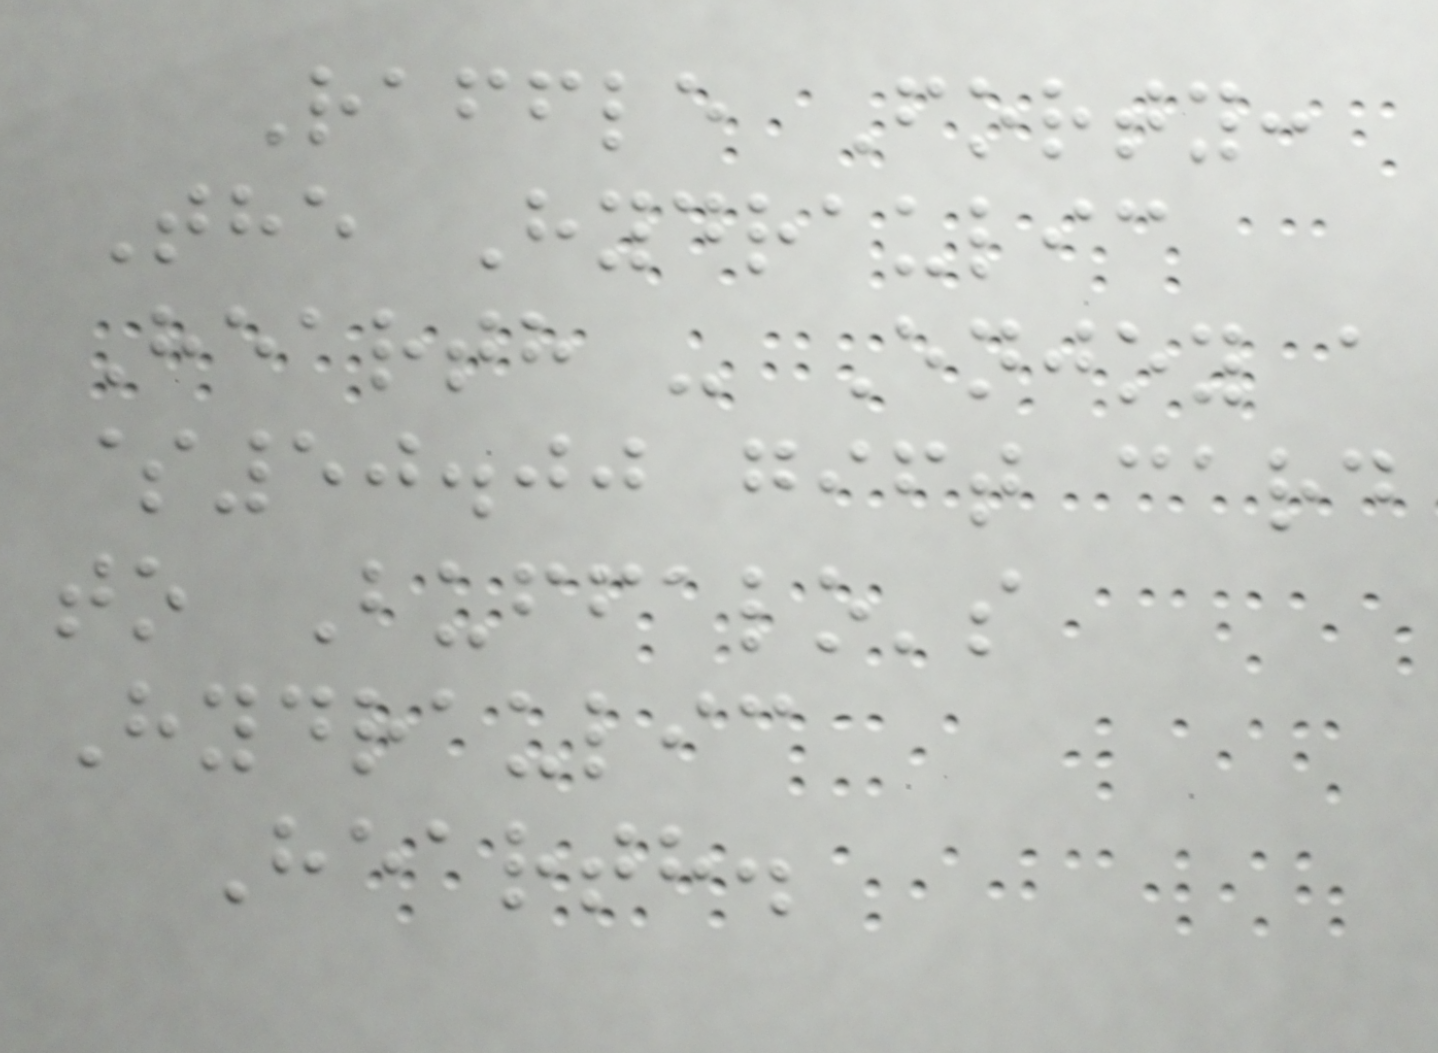Raffle Forty:
The Hydraulic
Hearth - Enjoy a
$50.00 gift card
to Buffalo's
Hydraulic
Hearth.
